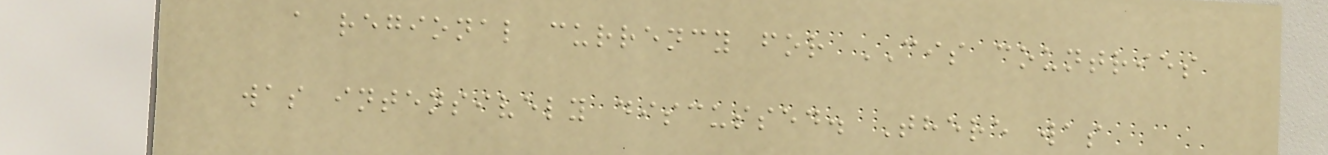a regional currency for CIS countries
was intensively discussed. There was
